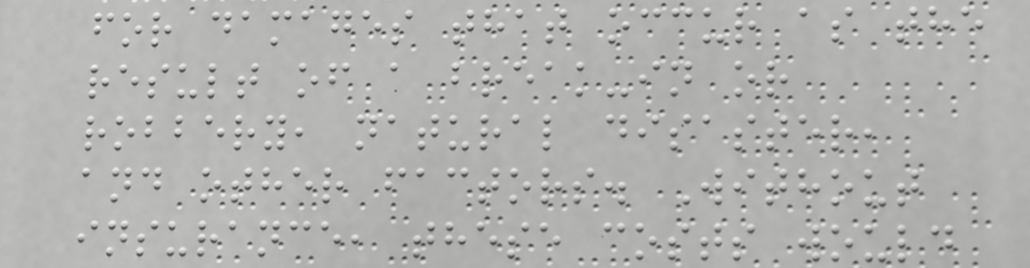for damages that occur as the
result of a break-in or
robbery, natural disaster,
and other factors. Without
insurance, these costs would
